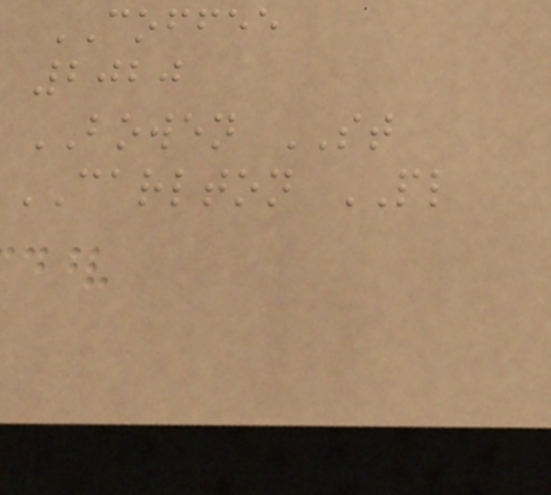COFFEE
2020
BOWEN ST
CARLTON PL
